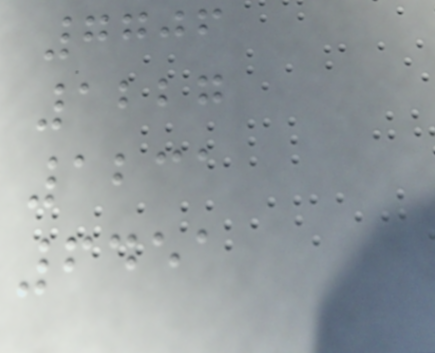7706
1227
1231
6451
